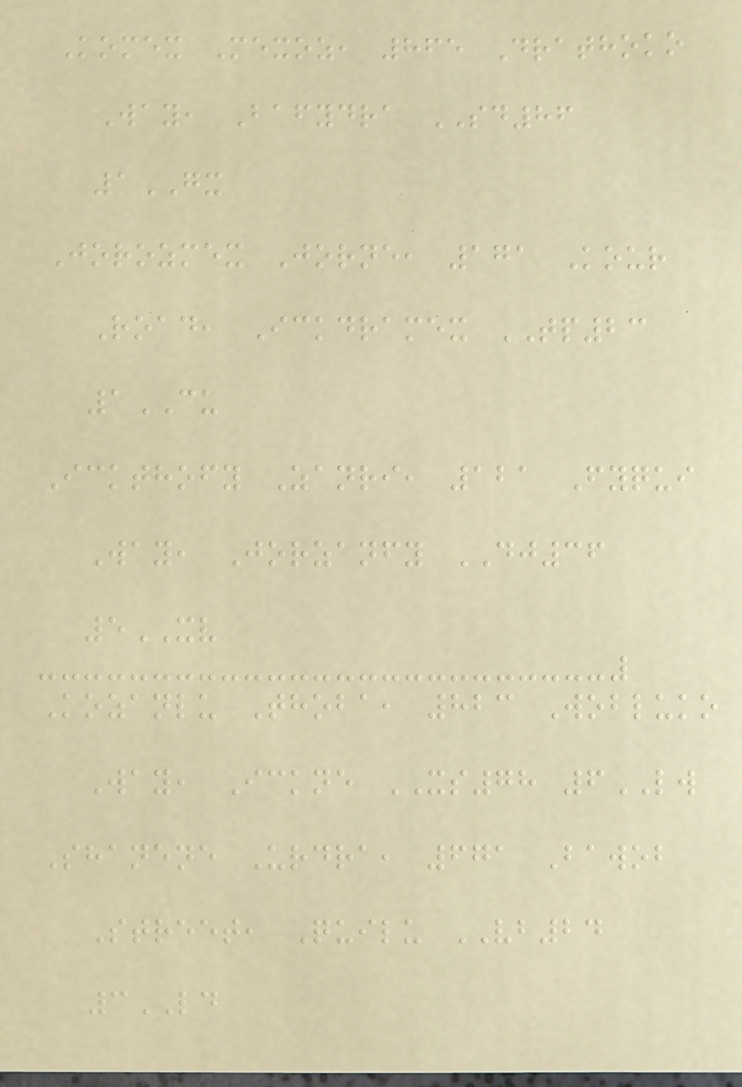Komex Mexoz, 865 Drathoko
Way, Bafydra SD86
1GX
Jorozmex Jorne, 171 Kour
Road, Ickdramex TP23
1CU
Ickthofy Zanri, 121 Fyqui
Way, Jorzanfy DJ36
5XV
Kozanlu Thoba, 823 Wobluko
Way, Ickne XS78 6LW
Shanene Urdra, 671 Bawob
Street, Quilu VB24
3LD
